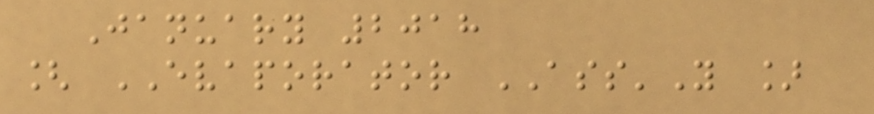January 2018
[ EVAPORATOR ASS'Y ]
